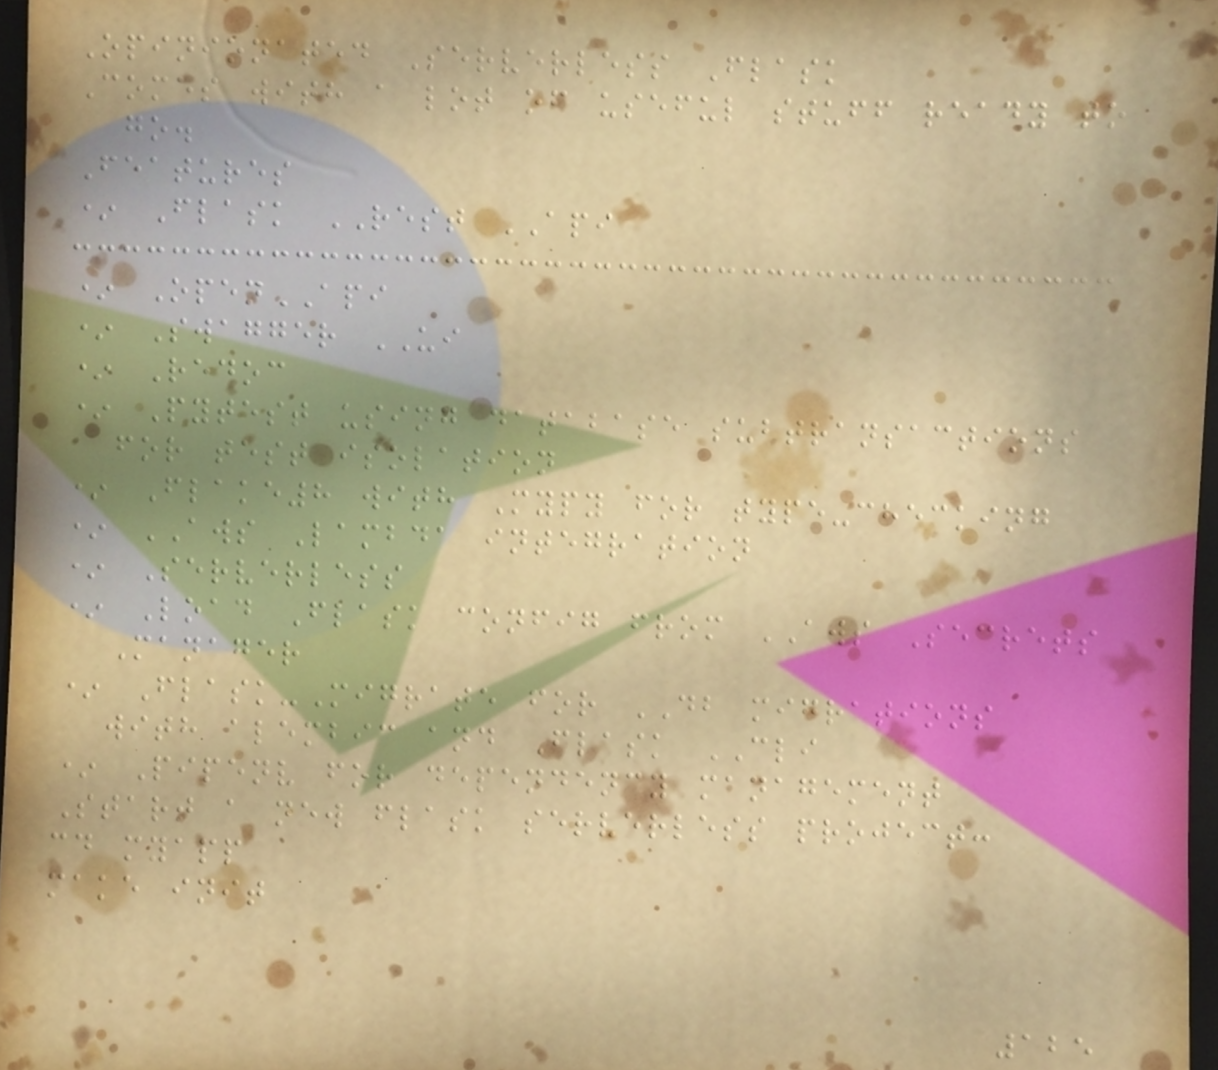Opinionated Serverless Flask
Comes with a lot of useful stuff ready to
go.
Features
* Flask REST API
* OpenAPI
* Swagger UI
* Redoc
* Pytest using database subtransactions
for test isolation
* Flake8 with Mypy for type-checking
* AWS Lambda integration
* Serverless
* Load Flask config from AWS Secrets
Manager
* Flask-Migrate for DB migrations
with alembic and Flask CLI
* Pipenv for dependency management
Start a new flask serverless project:
cd myapp
make init
125
